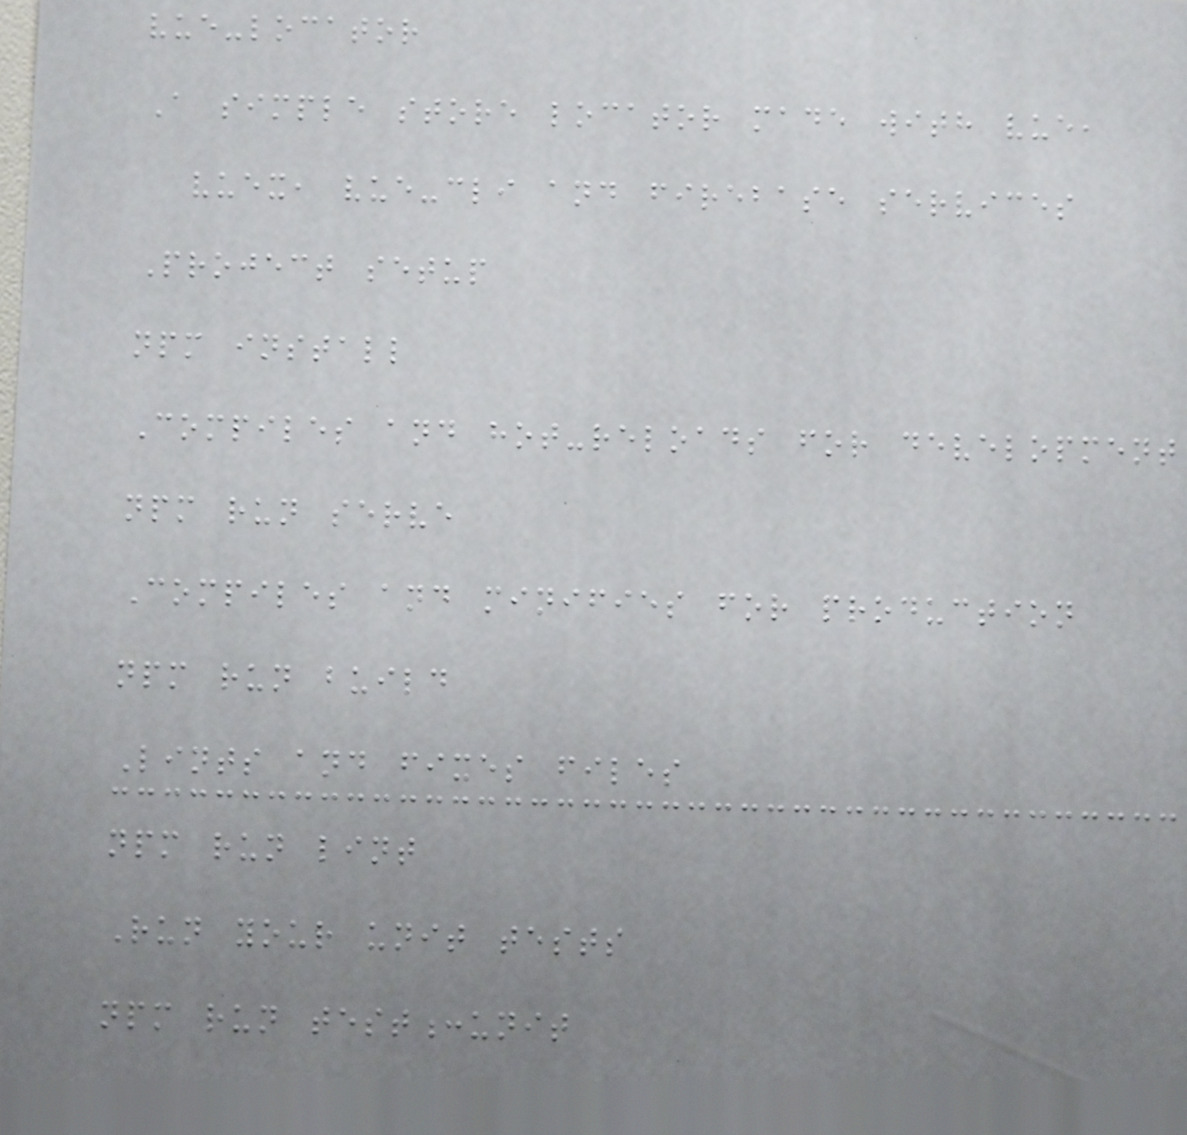vue-locator
A simple store locator made with vue,
vuex, vue-cli and firebase services
Project setup
npm install
Compiles and hot-reloads for development
npm run serve
Compiles and minifies for production
npm run build
Lints and fixes files
npm run lint
Run your unit tests
npm run test:unit
